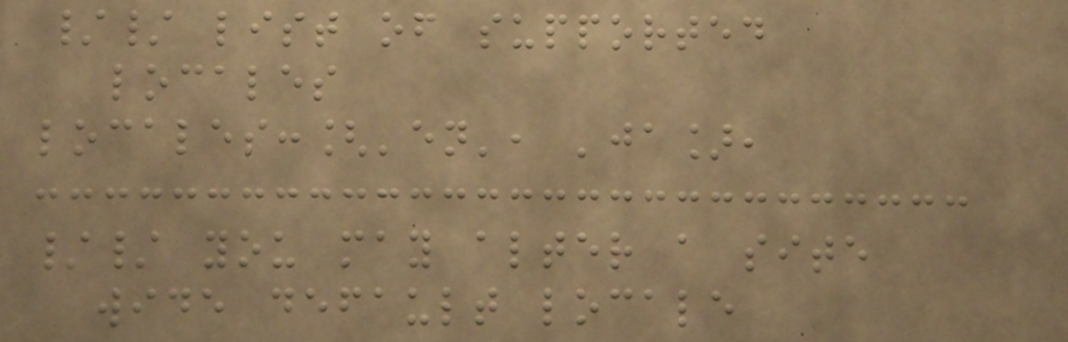// list of supported
locales
locales:['en', 'ja],
// you may alter a site
wide default locale
